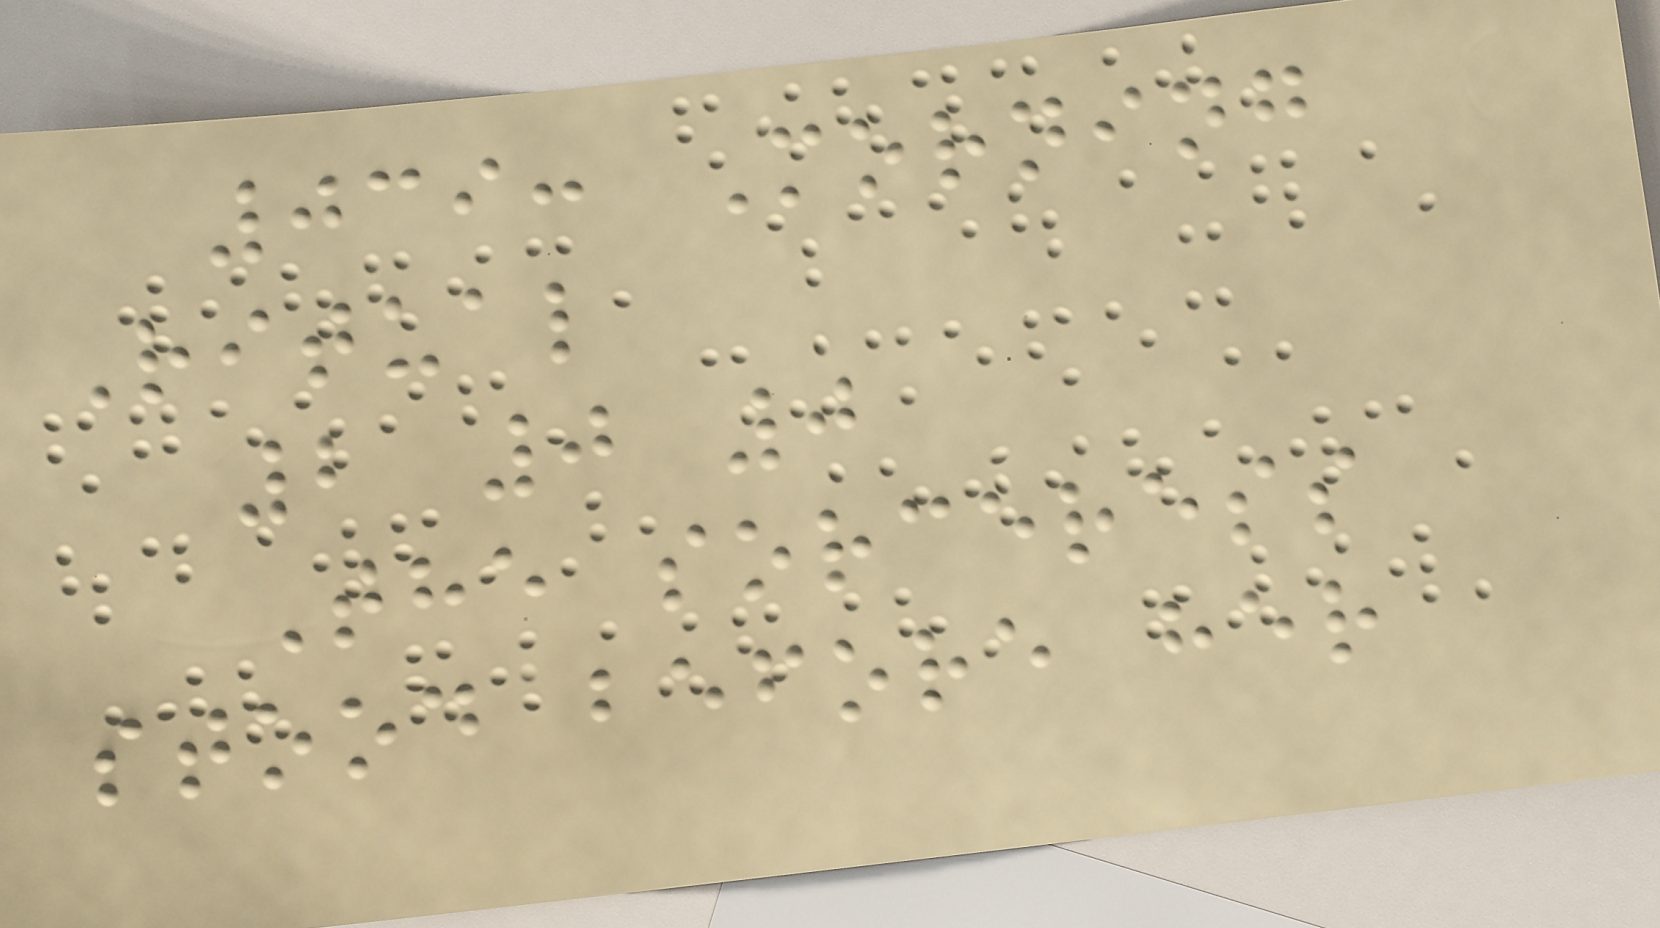039: Morning
Ritual
2 0 0
The sorceress
stood before her
